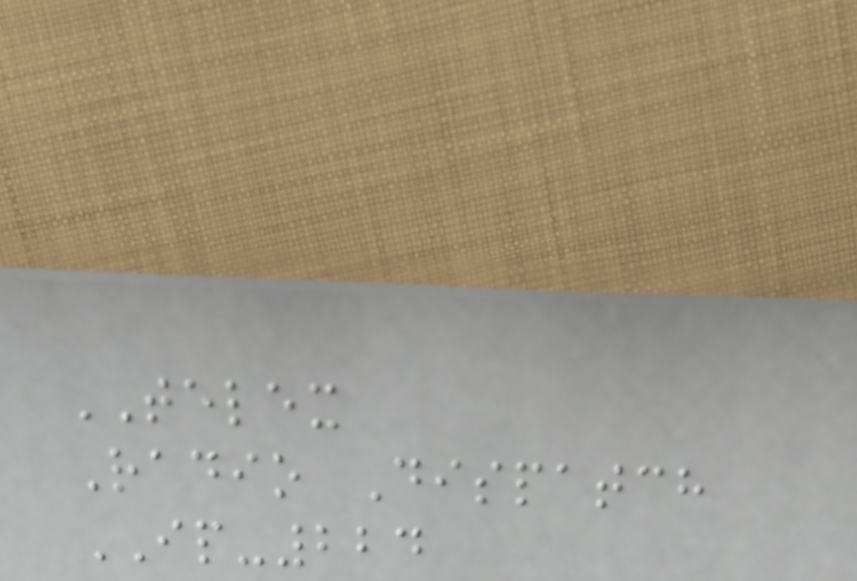TELEX
Radio Dispatch
IP-224
